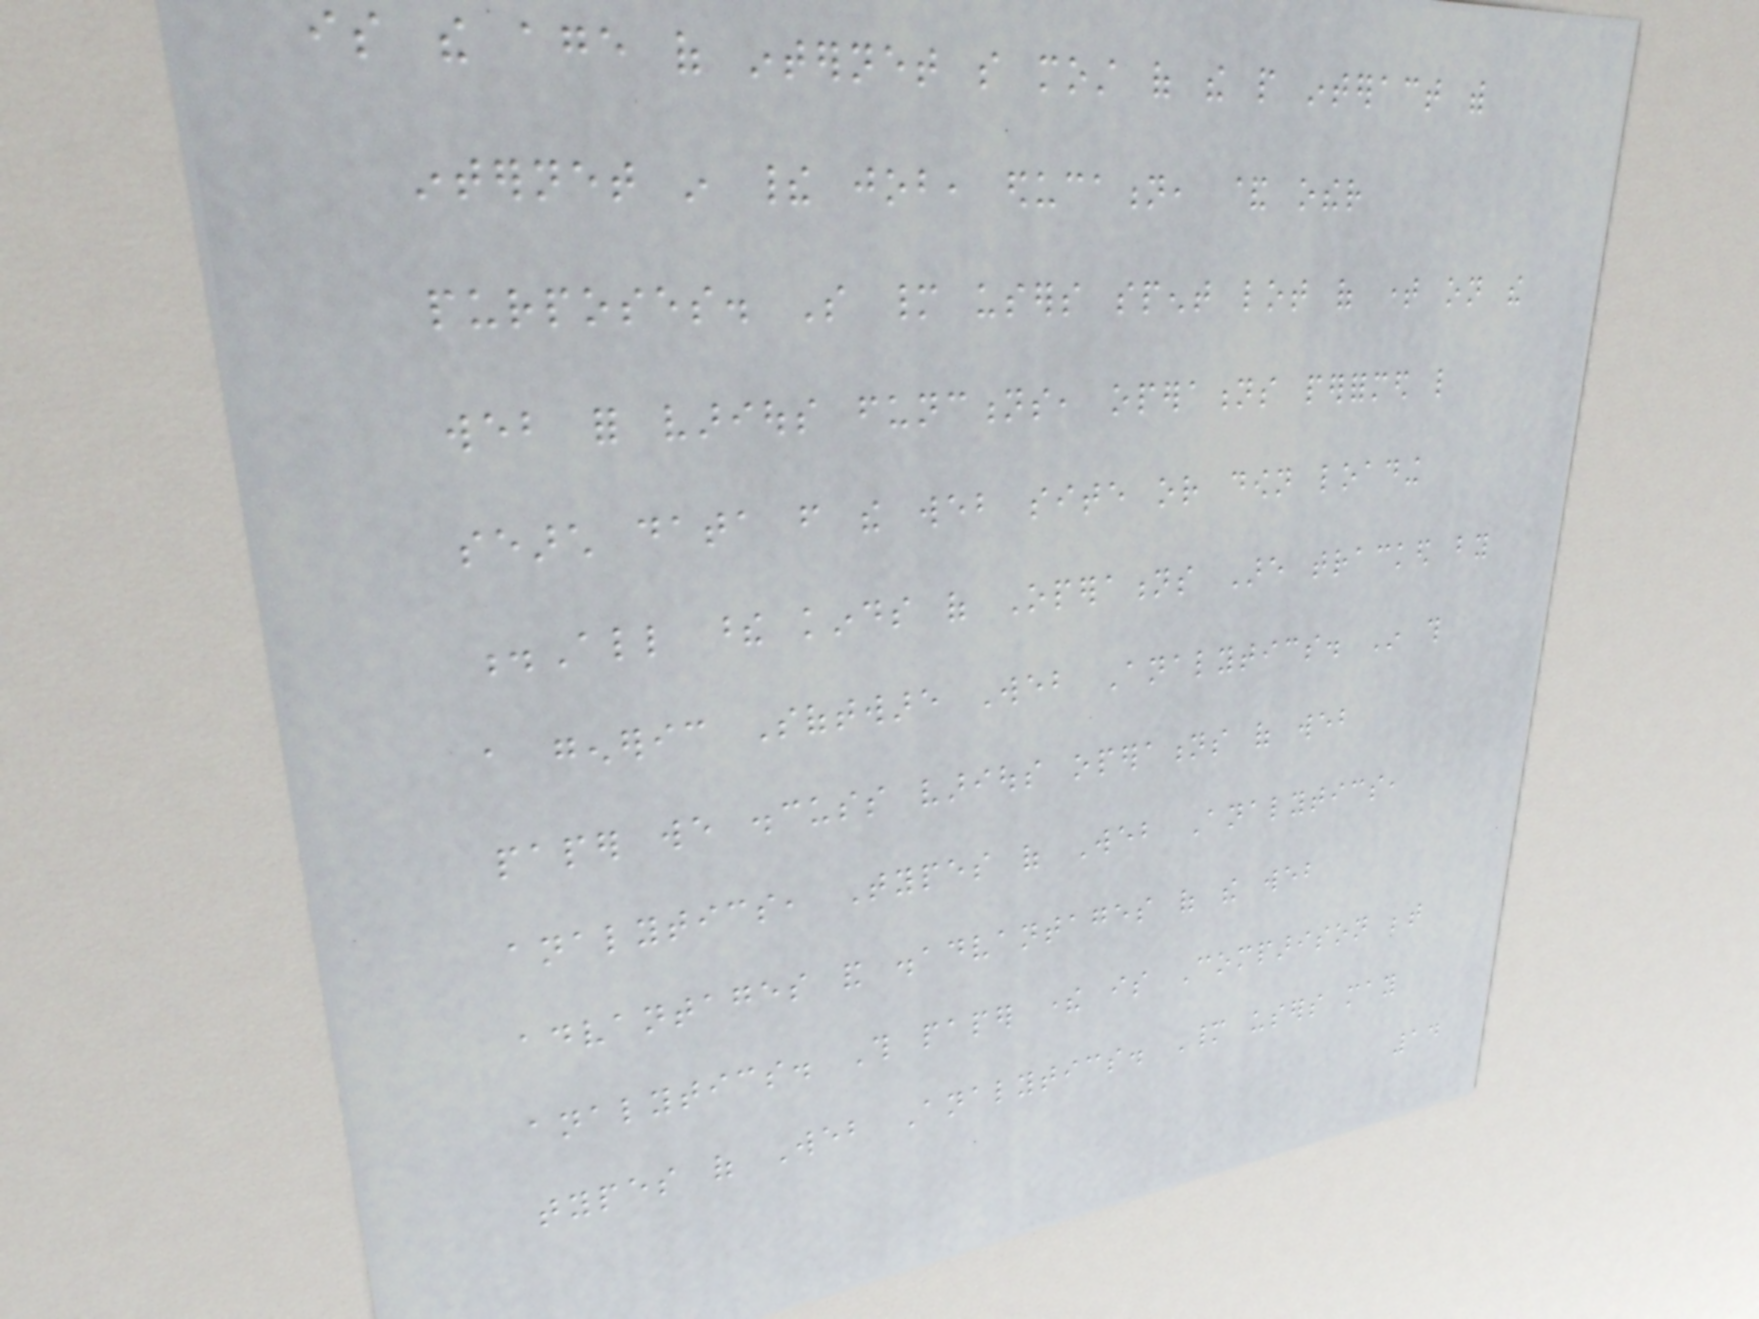is the age of internet so most of the people interact with
internet in their job, education, & other
purposes. So many users spent lot of time on the
web for various functions, operations performed like
search data from the web site or down loading
.All these kinds of Operations Are tracked by
a generic Software Web Analytics. In this
paper we discuss various operations of web
analytics, Types of Web Analytics,
advantages and disadvantages of the web
analytics. This paper there is Comparison between
types of Web Analytics. Many users may
14
